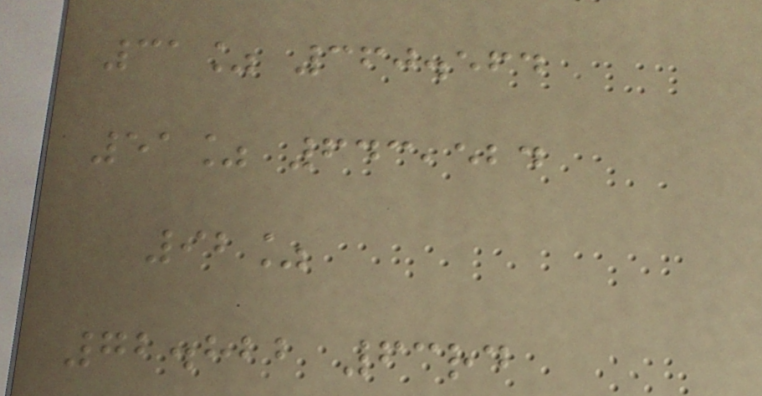31% 360.564
51% 643,524
92%
72.822 63rd
